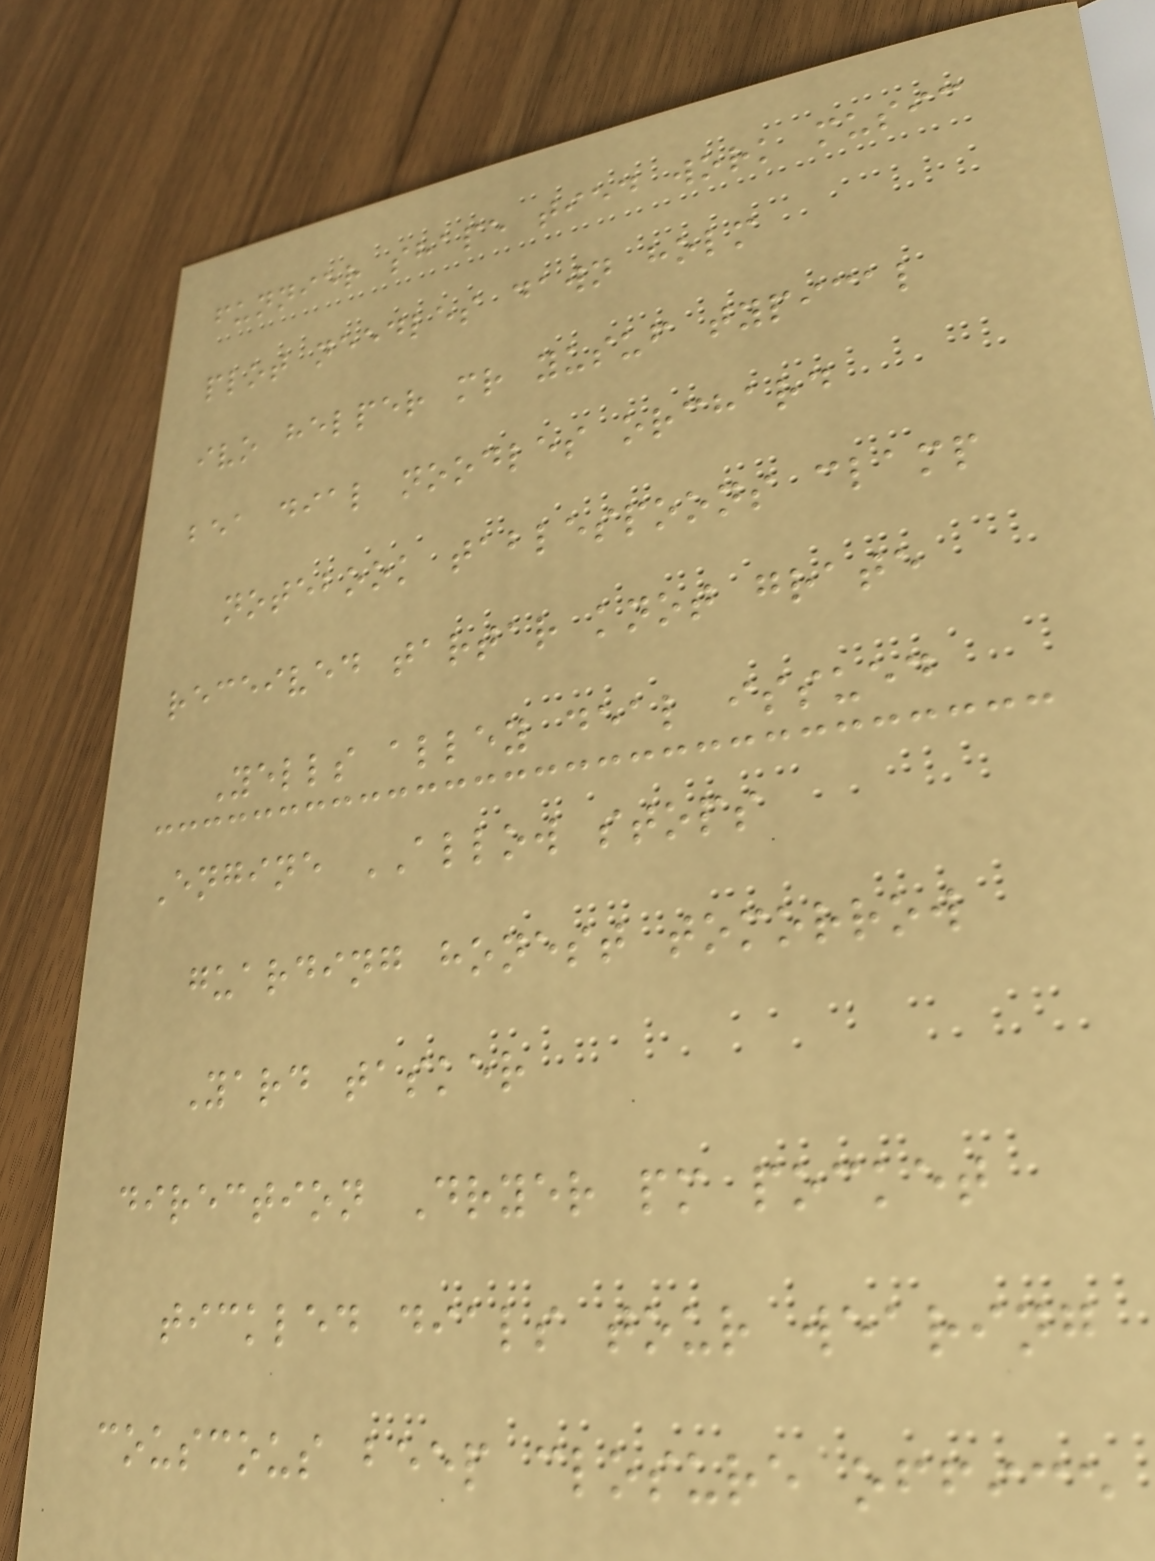funnier shape tied work music
plot needles dawn holm
ivo helper mr yusuf typical
bea dial noodles orchard
notebook tablespoons clamp
received tartar knot grate
Yells alley deal issued
Engine ALLOW stops
guarding honest tomorrow
Yard tasker
direction Dryer pm pocket
tickled dials tour wearing
couscous beep closure office
